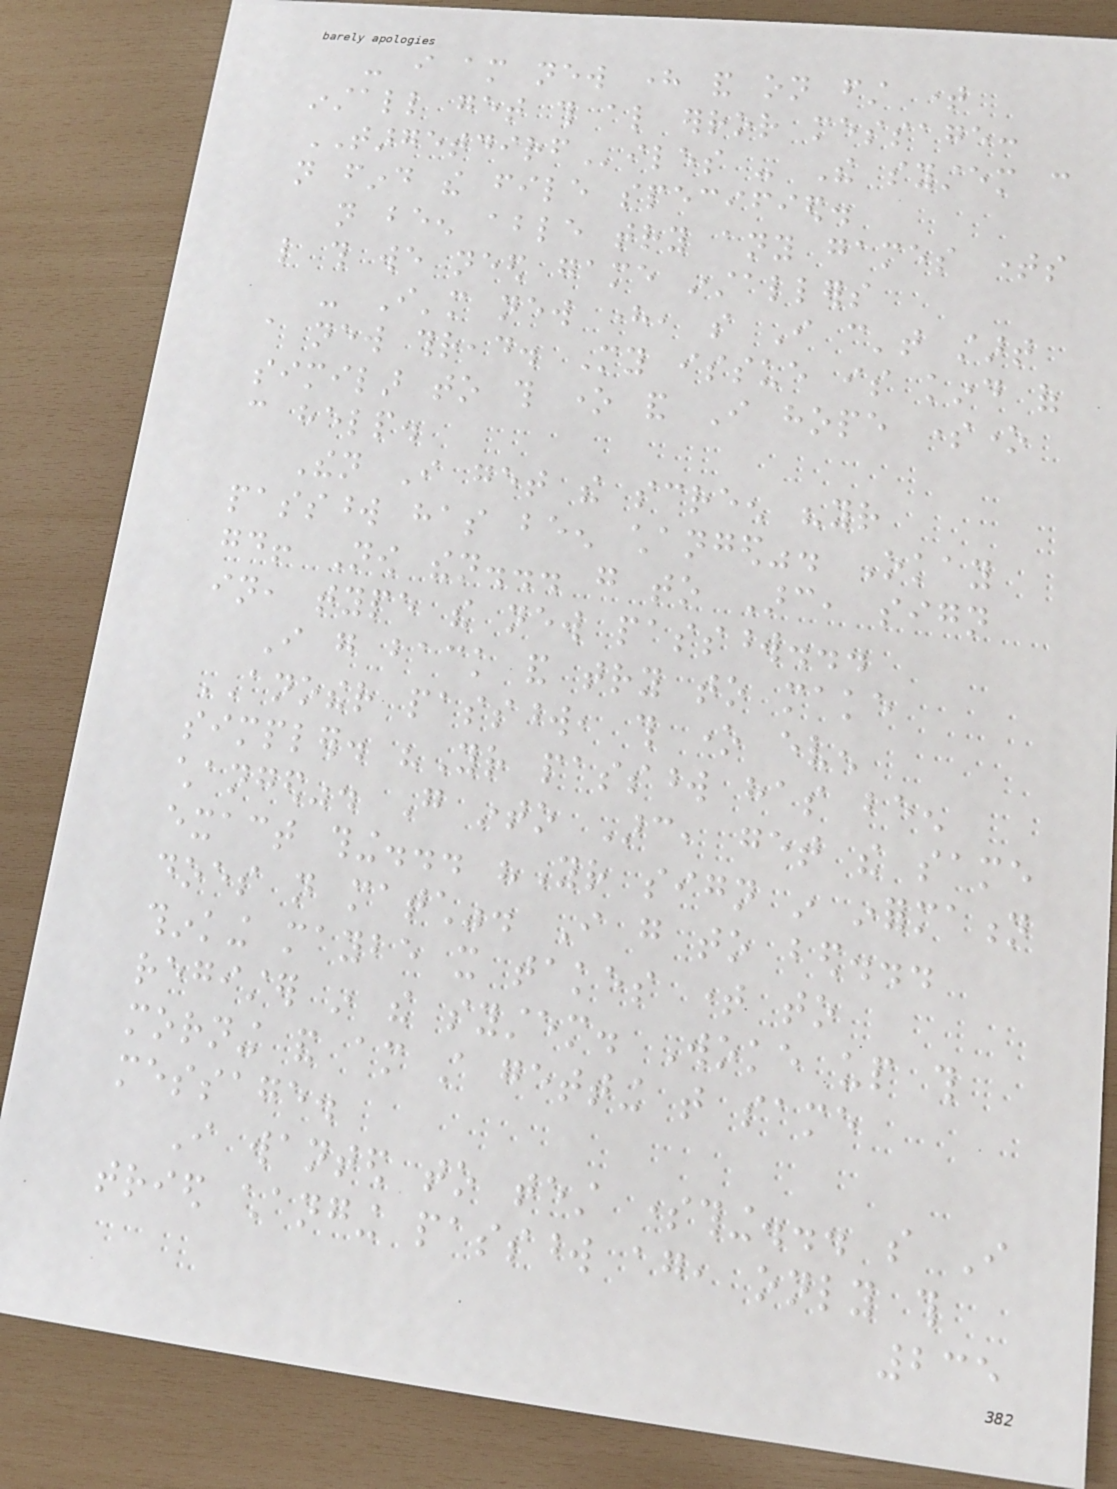- i am new here and on first time
install get this also error message:
TARGETDIRFiles - The system can
not find the file specified.
not been able try any games times
like this we need game installers
- I'm new here, so I can't start
a new thread. My issue is kind of
similar to this one and I hope someone
can help.
Then I get the screen "your
password has been changed". Okay
good! Now then... go to Arc, sign
in, type the new password...
I go back and try to make
ANOTHER password, this one even
simpler. "Your password has been
changed". Go into Arc, get the same
exact thing... "Your sign in information
does not match". I go to bed...
thinking maybe it takes time to
register in the system. Woke up this
morning and am still getting that same
message.
I wanted to test something... so I
tried changing password again, only this
235
